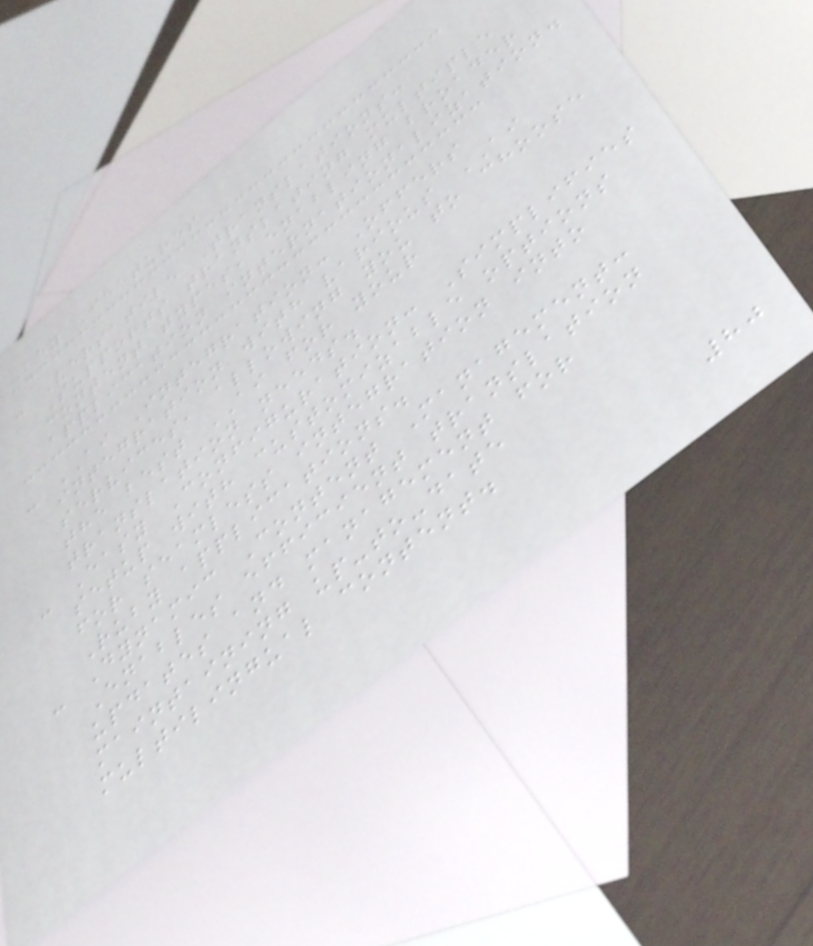Key Features
- Versatile Translations:
Supports translating multiple
content types, enabling broader
application internationalization.
- AI Integration: Offers
integration with various AI
services, allowing you to choose
the best AI for your
translation needs.
- Easy Configuration: Simplifies
setup with customizable options
for seamless integration into
Ruby applications.
- Dynamic Content Management:
Enables efficient translation
updates and management for
maintaining up-to-date
multilingual content.
80
